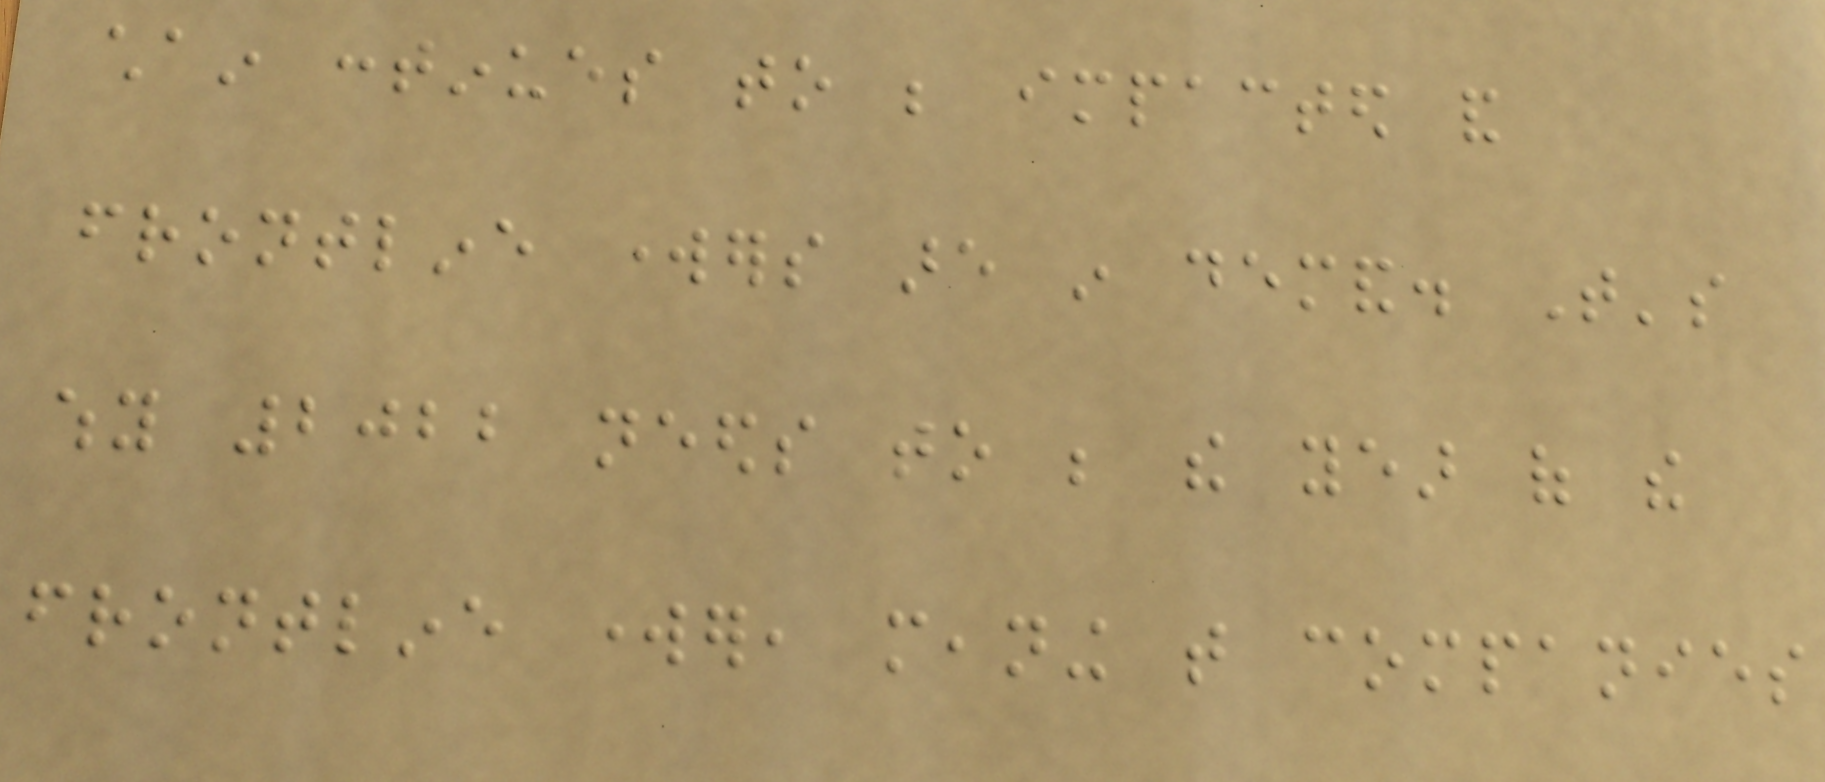chain continues to be impacted and
frontline workers are in demand. That's
why 2022 needs to be the year of the
frontline worker, meaning that companies
